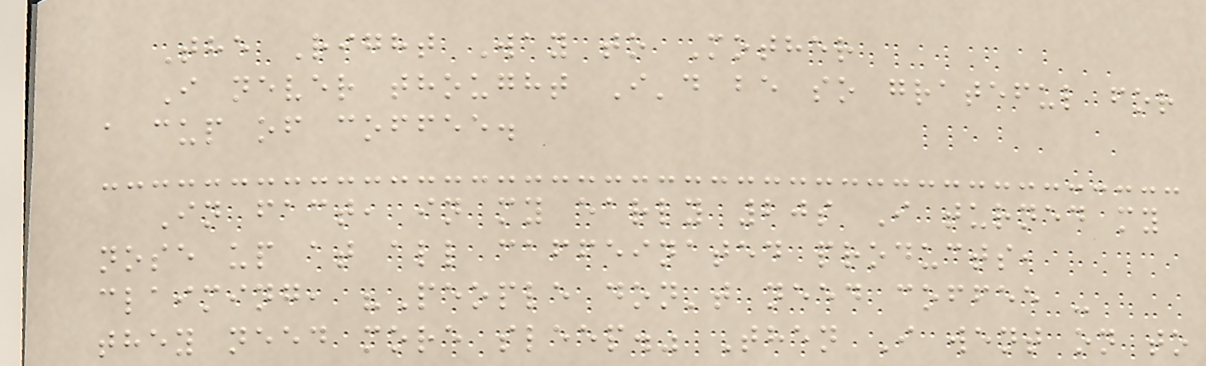The Right Way to Mother
I never thought I'd be so grateful for
a cup of coffee.
In fact, in my early 20s I turned my
nose up at all caffeinated products,
claiming, "People don't need coffee -
they need more sleep." Then I went on to
